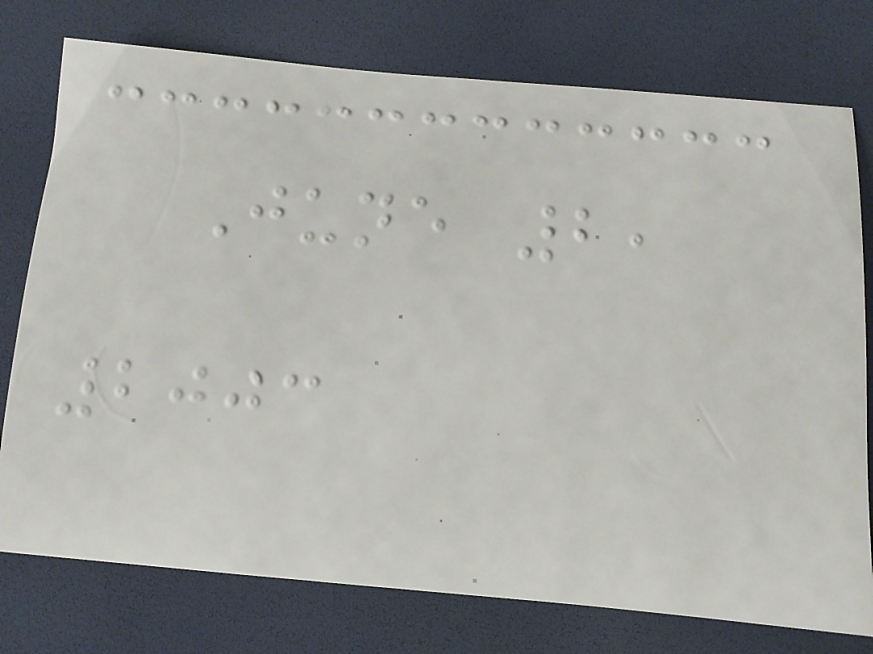June 2,
2003
